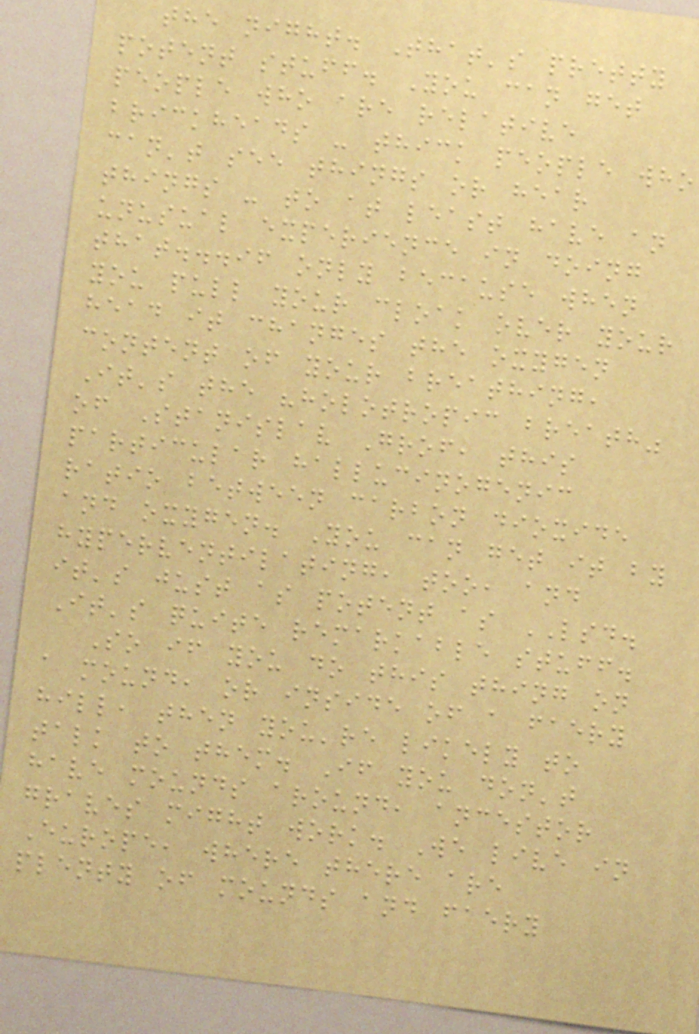the night. That's pretty
potent stuff. You can get
people who are relative
brickheads - thick people who
can't see things or hear
things - to at least have an
unusual experience in doing
that...if only because when
you pull your cloak over your
head it changes the oxygen
content of your breathing,
It's the "holotropic breath"
of Stanislav Grof, this
particular hallucinogenic
ratio between carbon dioxide
and oxygen. You can get it by
hyperventilating, too, and
it's just as potent as LSD.
It's quite remarkable stuff.
So if you do this thing on
a mound, or inside of a faery
hill, then you're likely to
talk to them. If you don't
have mounds around, ancestor
graves might work. We live in
Europe, where there are
plenty of mounds and faery
